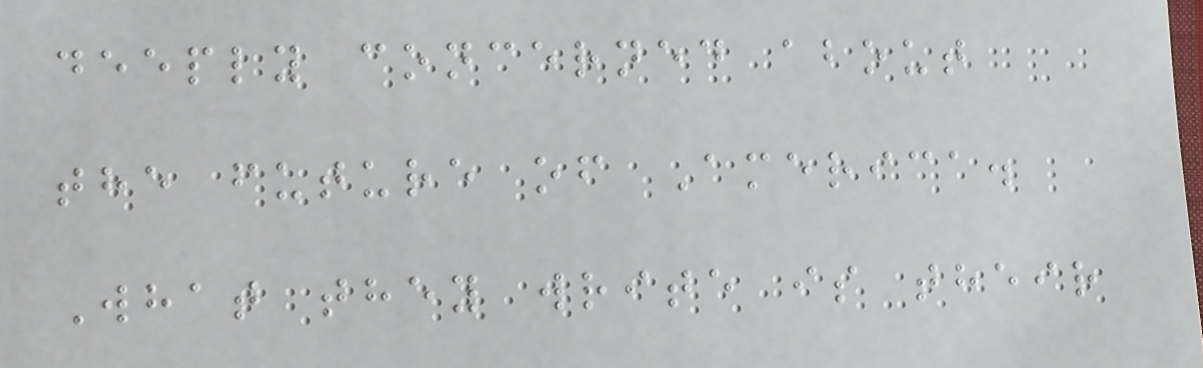deeply concerned about
the future of America.
What they write is their
